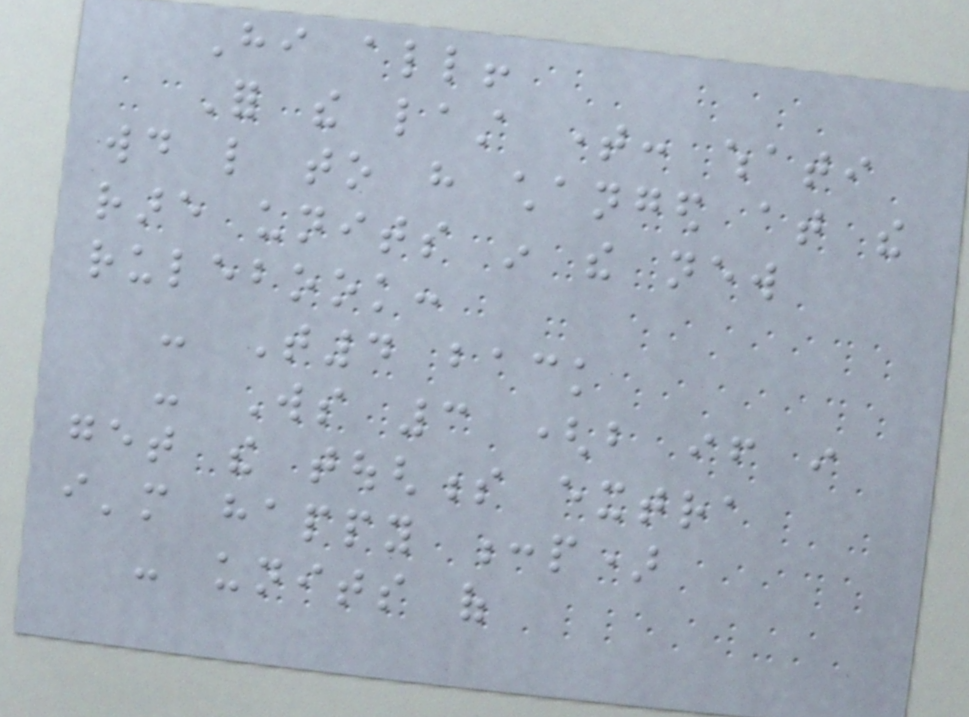Hi all!
For the last time: whati
would like to have changed at the
rare units in the new
rulebook:
- T4 back
- Ws 3 (but if i
get the toughness extra
i'm happy :p)
- units of
